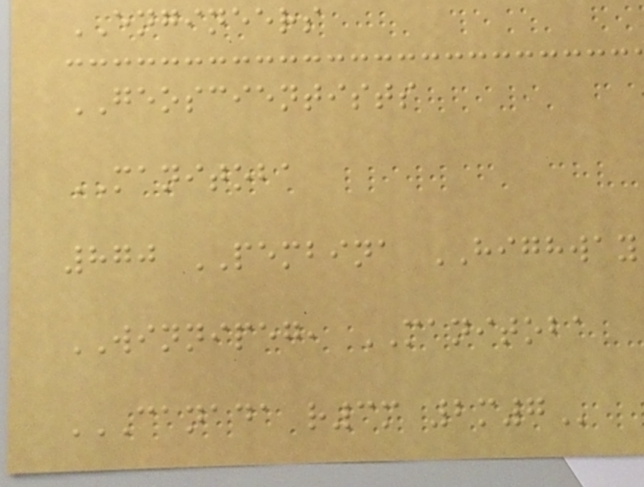ENGINEERS
GEOSCIENTISTS
MANITOBA
870 PEMBINA HIGHWAY
WINNIPEG, MANITOBA
CANADA R3M 2M7
